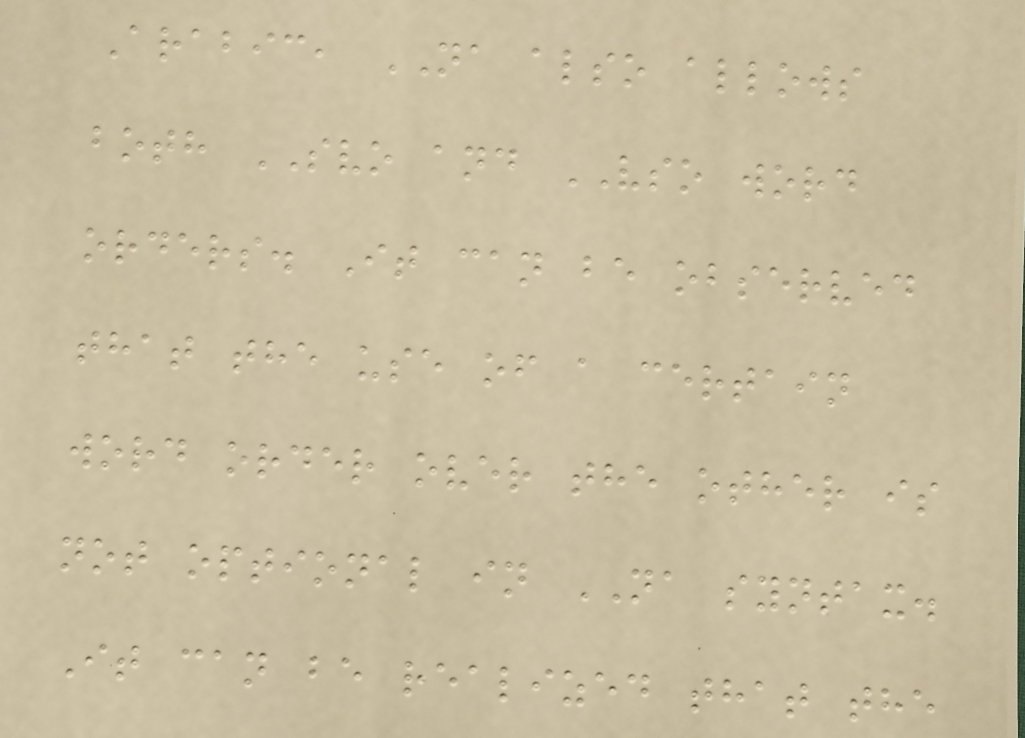Arabic, NA also allows
both SVO and VSO word
orders. It can be observed
that the use of a certain
word order over the other is
not optional in NA syntax.
It can be realized that the
